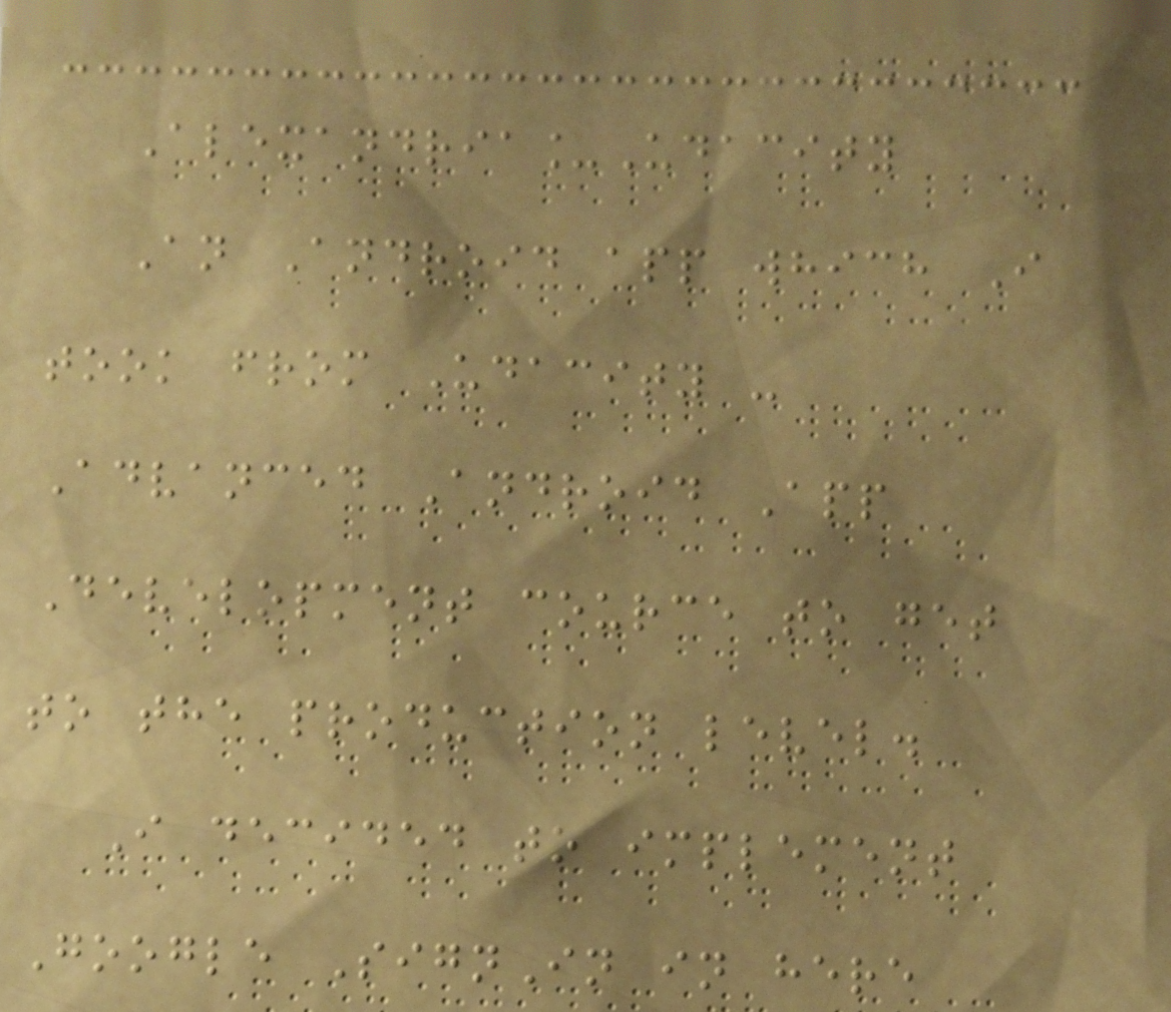Alexandria_Udacity
An Android app which I
took from Udacity -
Advanced Android App
Development cource to get
to the production level.
I decided to implement
Google SignIn in here
